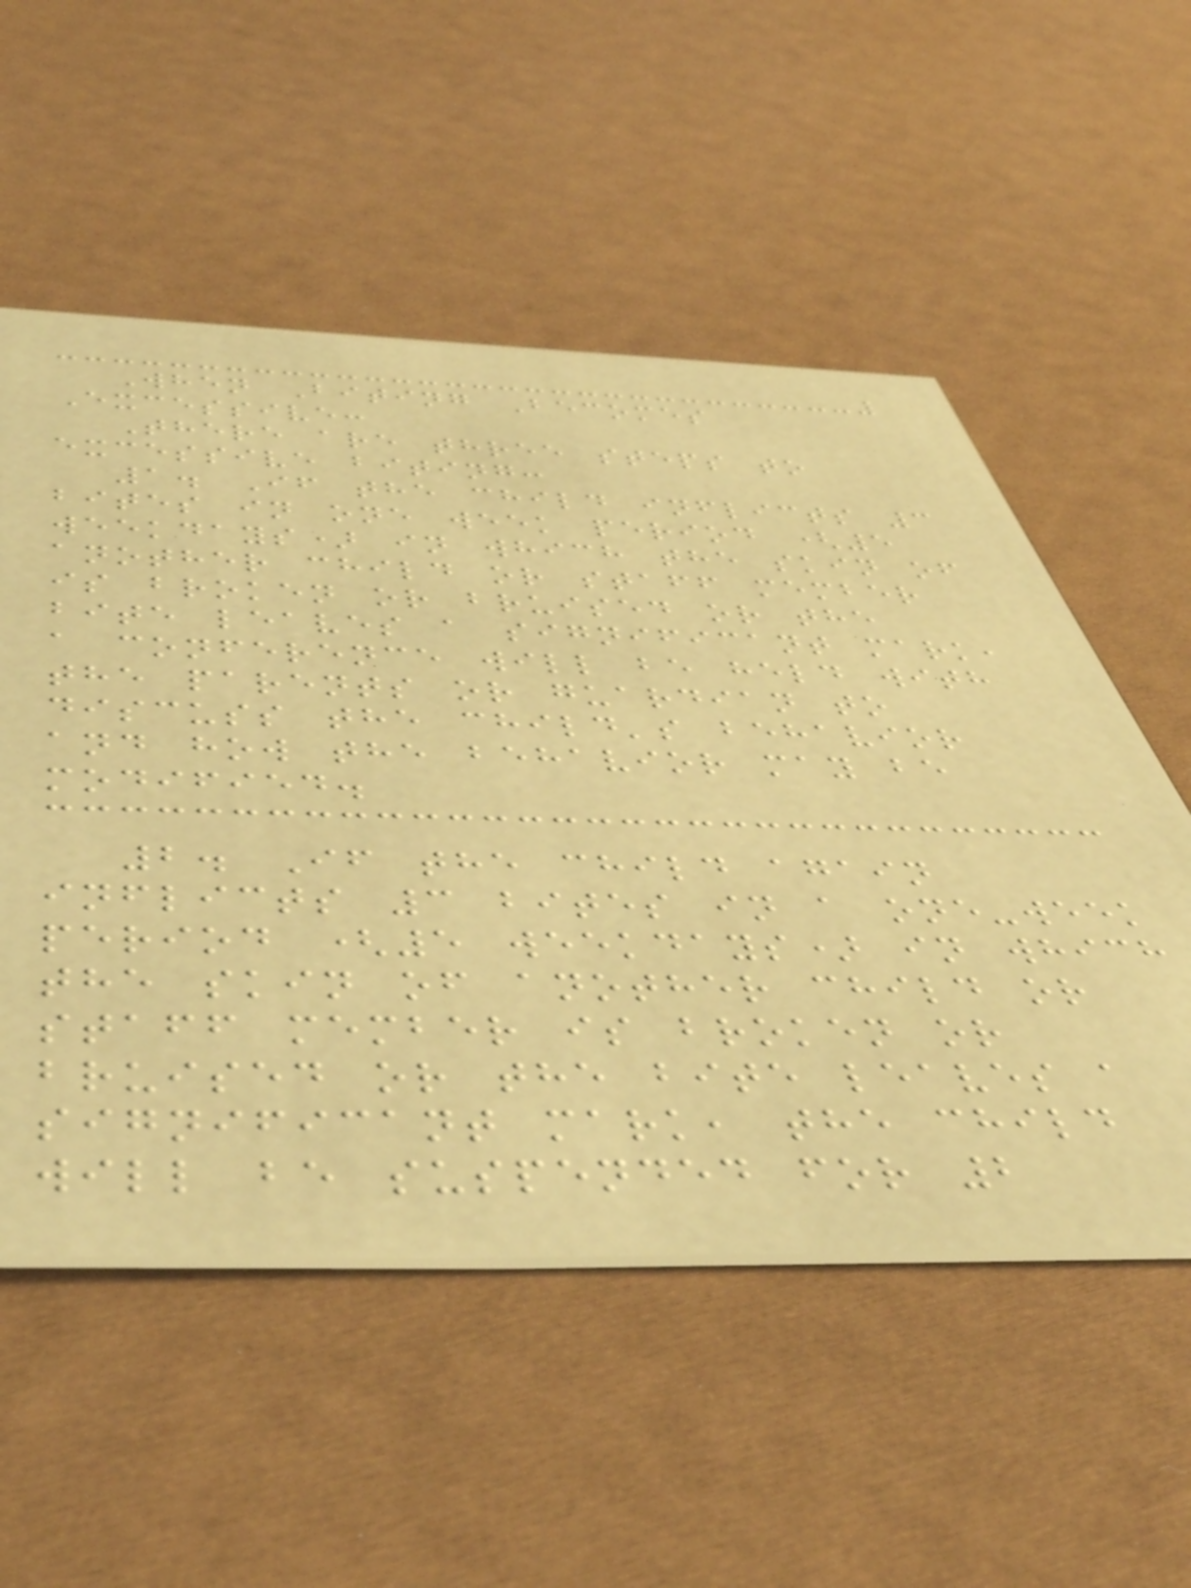When Biting Becomes
Excessive:
There are three steps to
excessive biting:
1. If the child inflicts 3
bites in one week period (5
weekdays) in which the skin of
another child or staff member
is broken or bruised or the
bite leaves a significant mark,
a conference will be held with
the parents or guardian to
discuss the child's behavior
and how the behavior may be
modified.
2. If the child again
inflicts 3 bites in a one-week
period (5 weekdays) in which
the skin of another child or
staff member is broken or
bruised or the bite leaves a
significant mark, the child
will be suspended for 2
